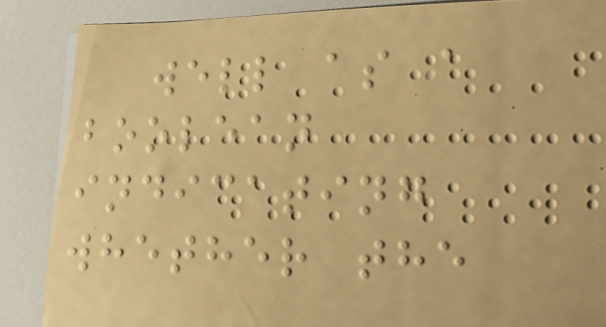well as a
boolean
indicating
whether the
